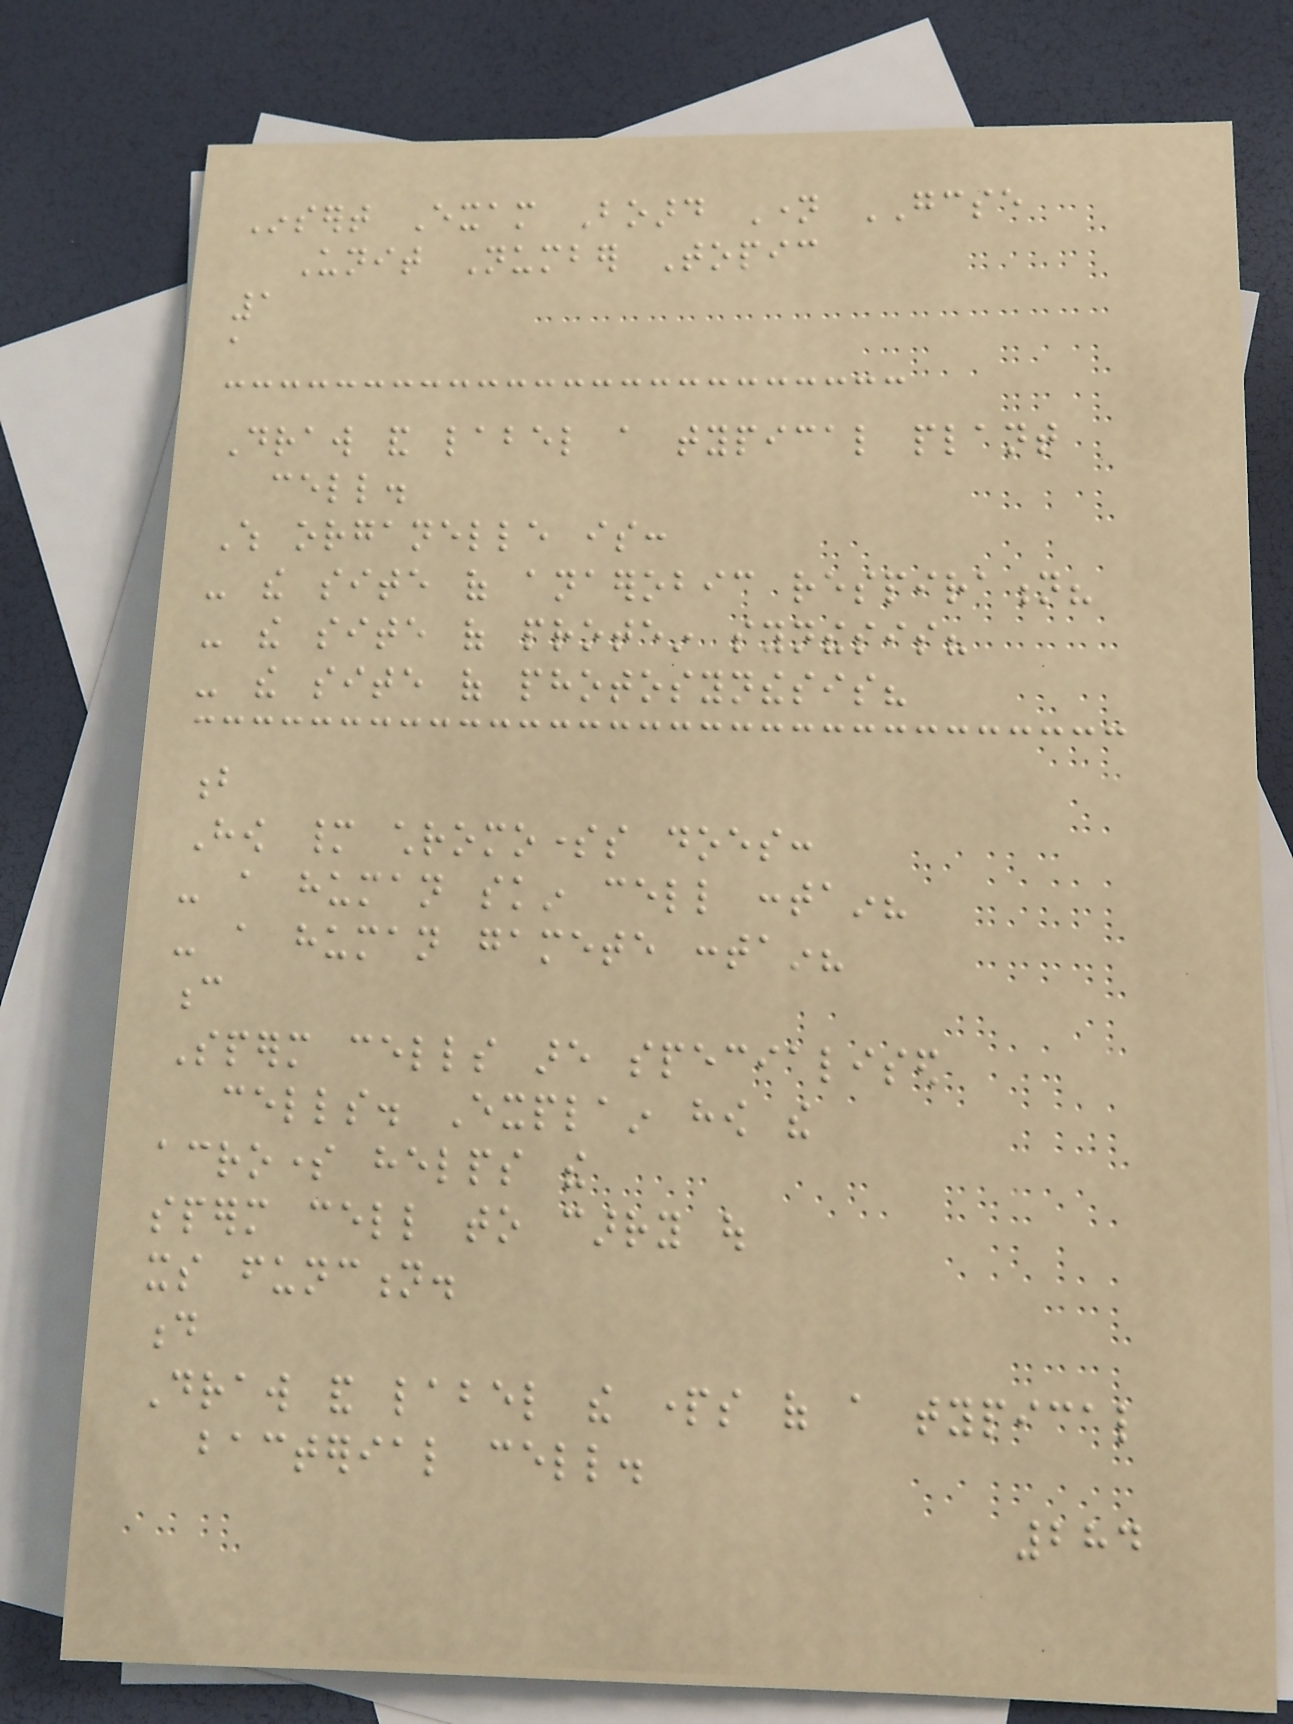Insert Exam Board Name GCSE
Unit Number Topic
1
a
Draw and label a typical plant
cell.
Which organelle is:
- the site of anaerobic respiration?
- the site of protein synthesis?
- the site of photosynthesis?
b
How many chromosomes does:
- a human skin cell contain?
- a human gamete contain?
c
Sperm cells are specialised
cells. Explain how the
acrosome helps the
sperm cell to carry out
its function.
d
Draw and label the parts of a typical
bacterial cell.
284
